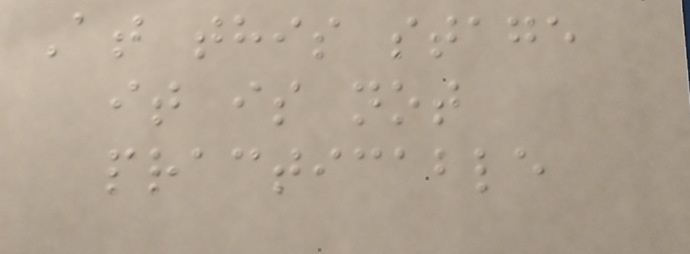At this stage
it is not
practicable
